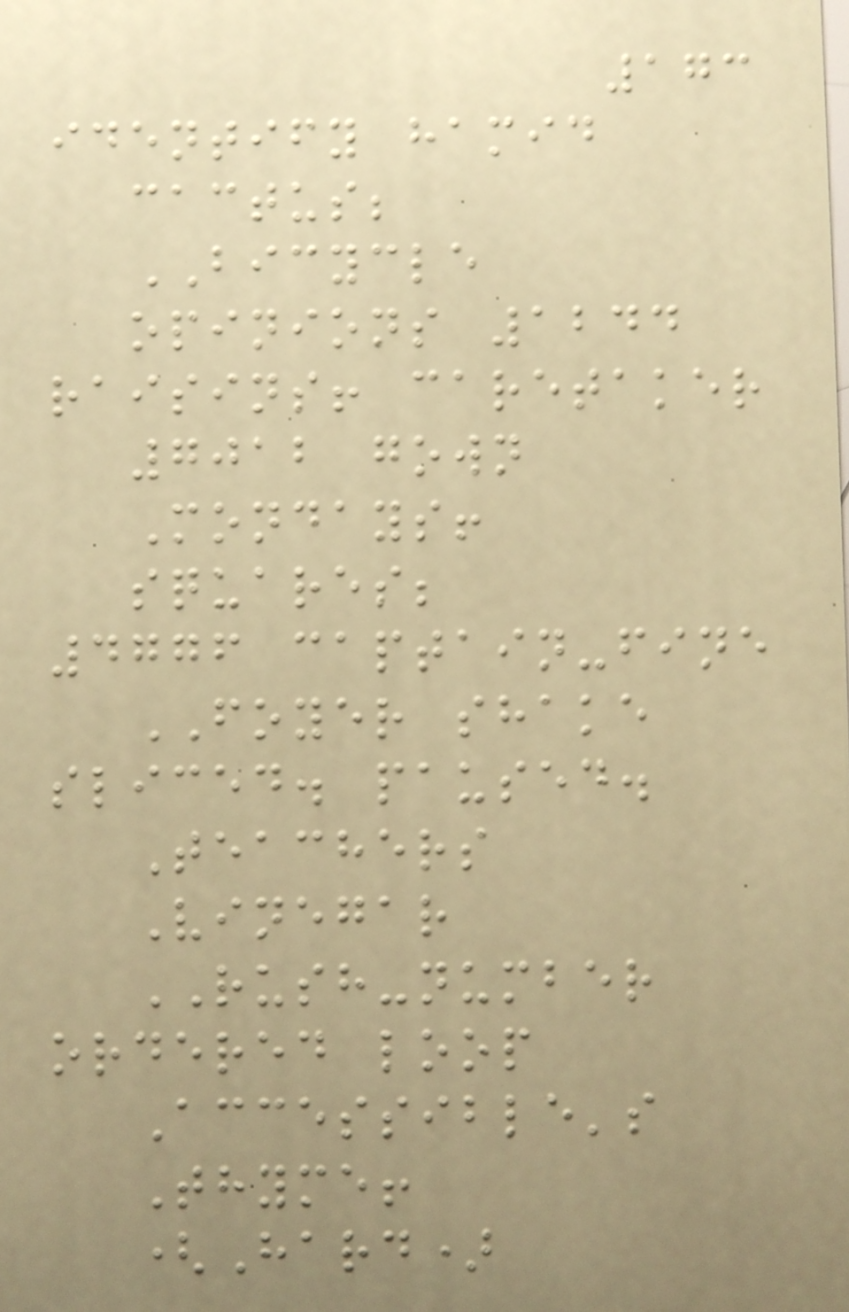173
identify hamid
cactus;
BICYCLE
opinions 1244
raisins! caretaker
7012 gown
Mondays!
squares;
4776 captain-fine
FOYER shake
sliced. paused.
Teachers
Vinegar
RUSH-number
ordered loop
Accessible's
Thyme!
(Hard)
